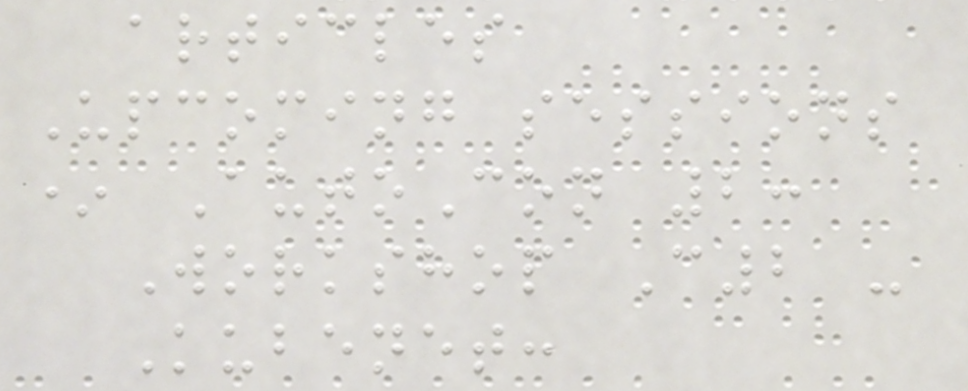articles
Upcoming sessions
* AutoCon 2:
Workshop C2 -
Kubenet:
